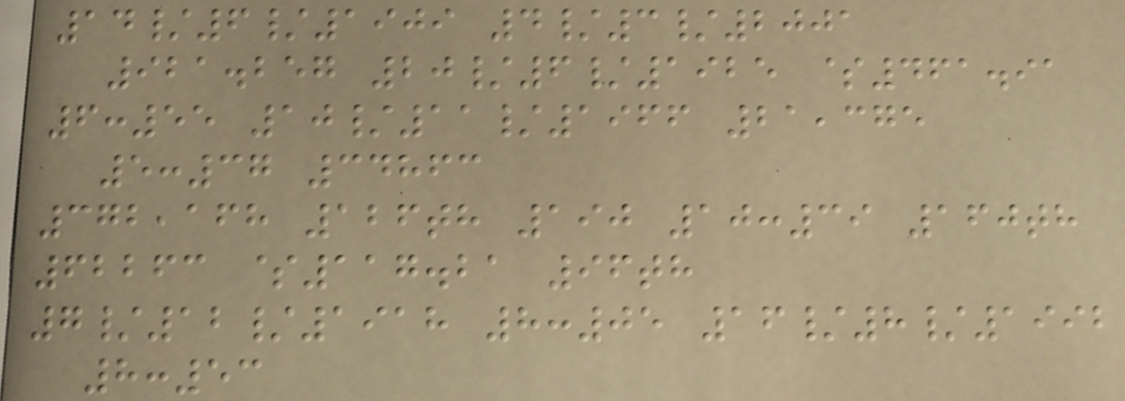14/6/1909 4/3/2001
921.257 20/6/1925 $461.91
6:55 10/11/1966 21,375
5:37 34863
372,168 126th 190 10:39 160th
62263 $117.21 96th
7/12/1918 8:05 16/8/1992
8:53
